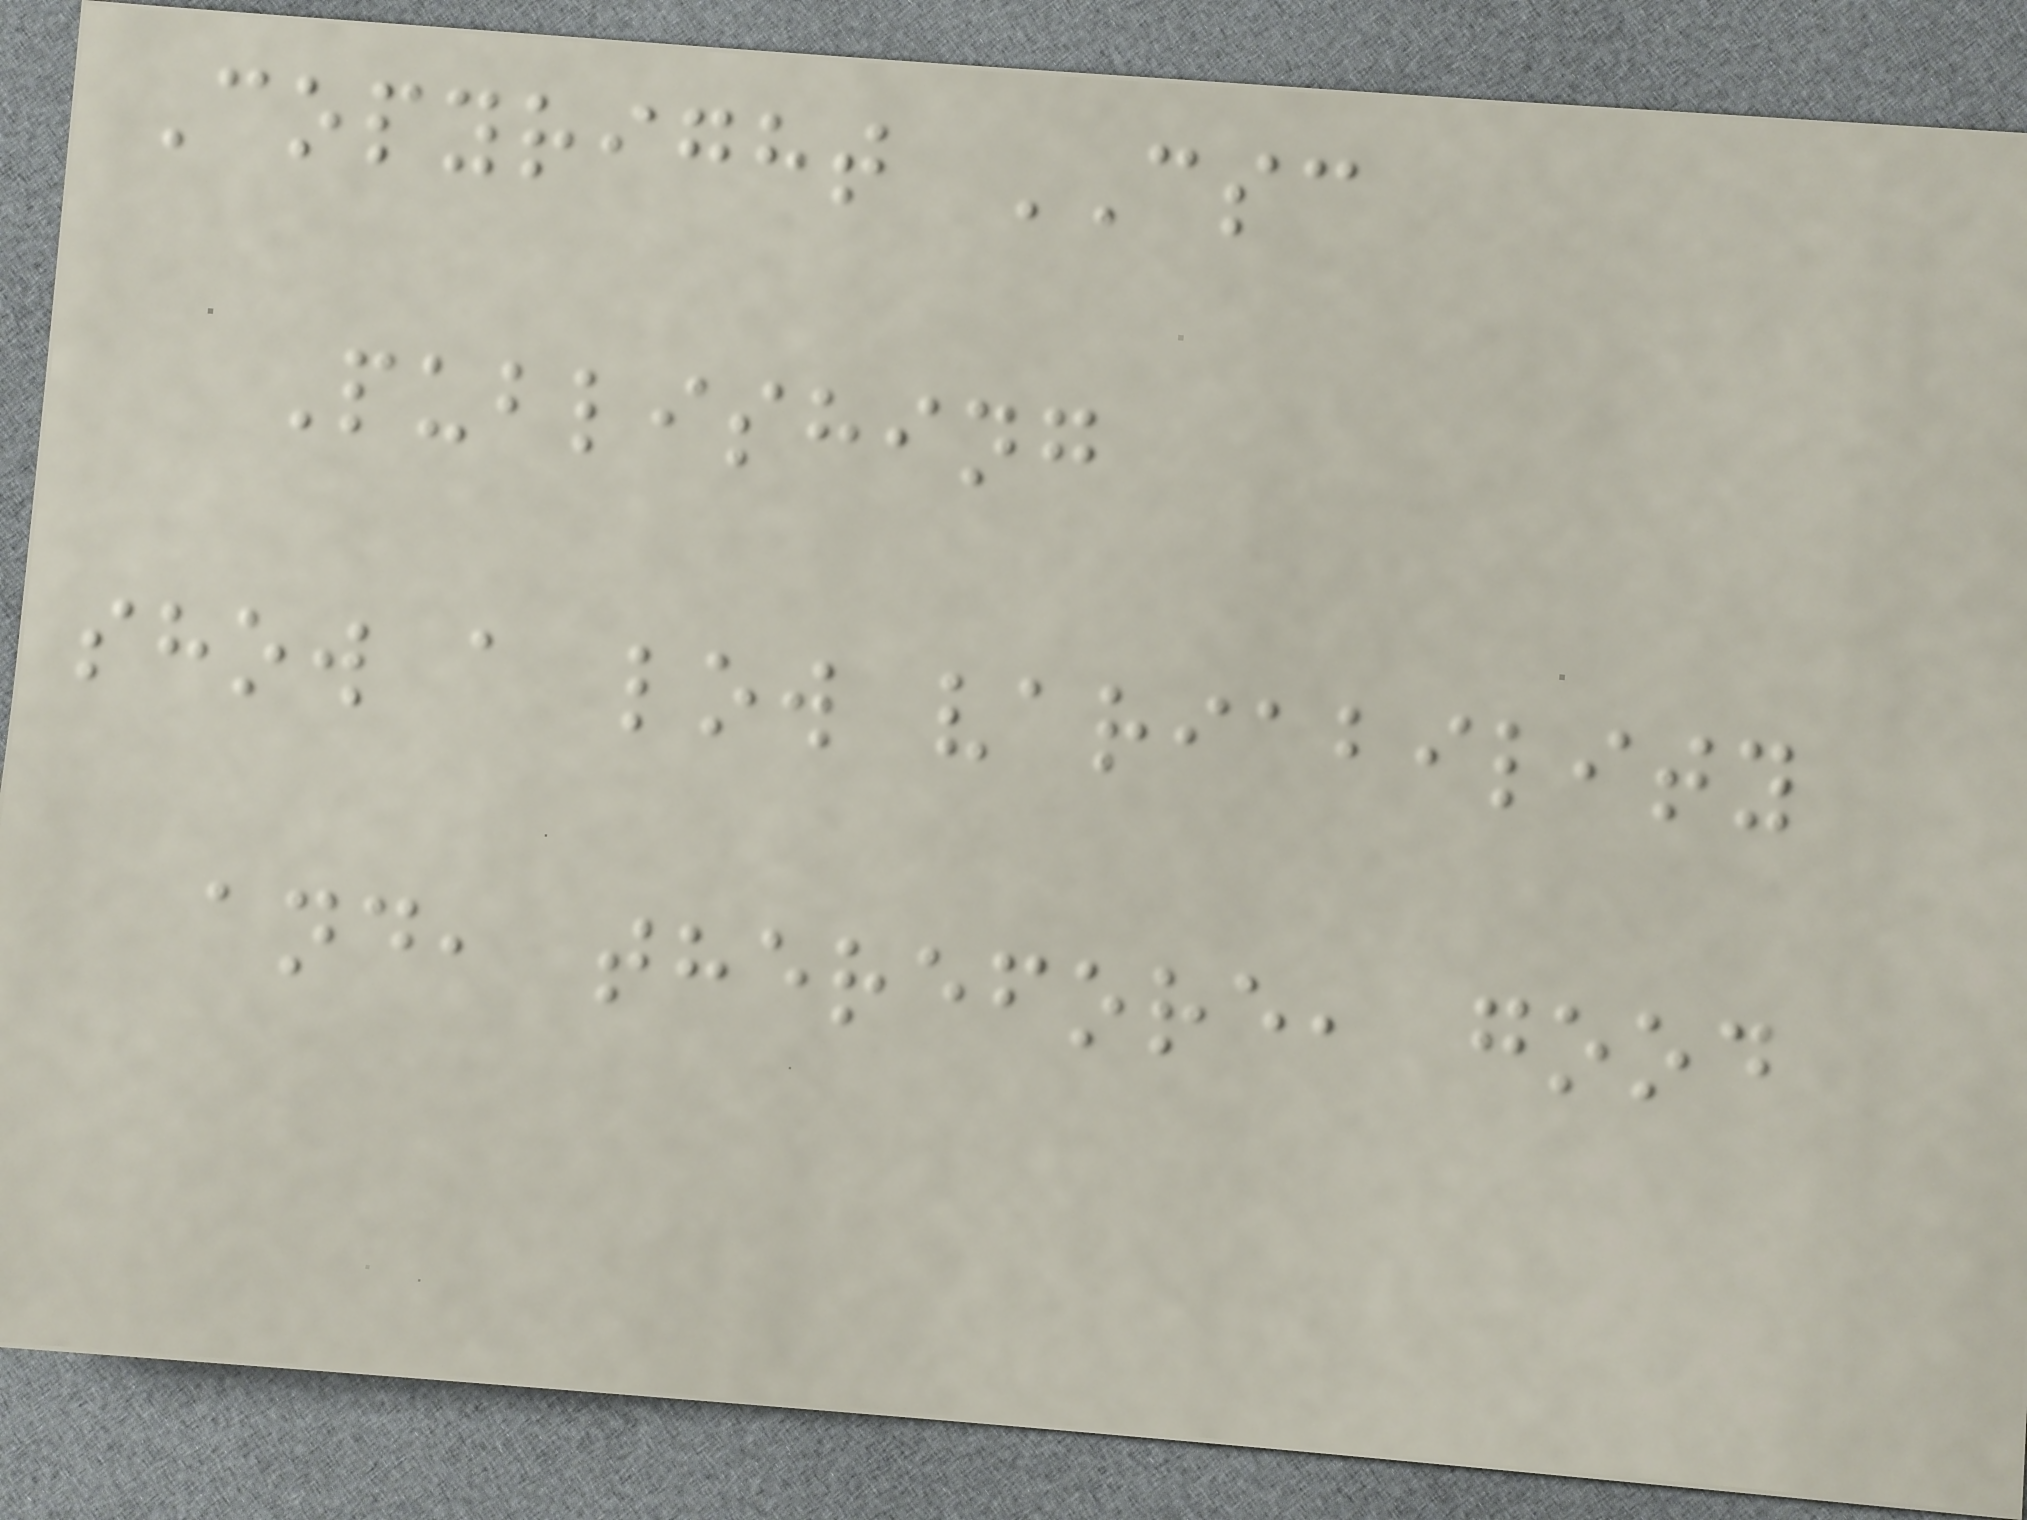Copyright CSC
Publishing
show a low variability
and, therefore, good
